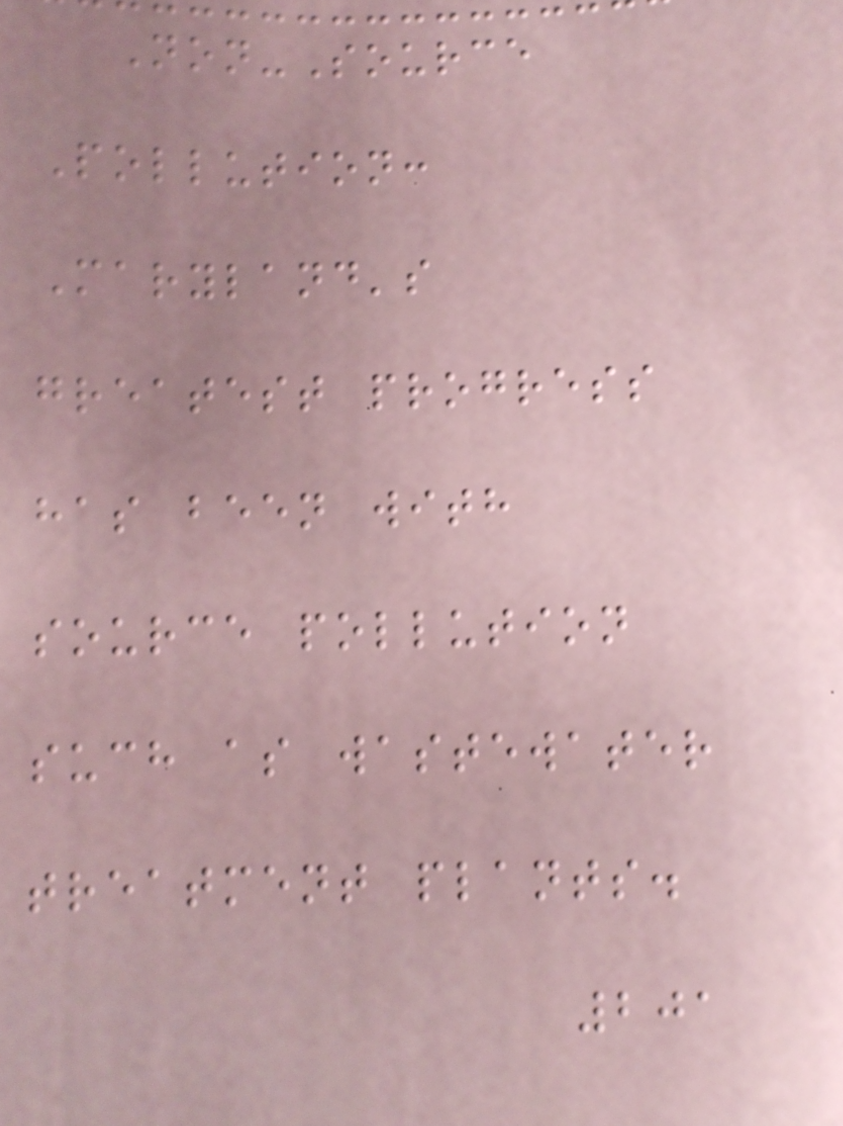Non-Source
Pollution:
Maryland's
greatest progress
has been with
source pollution
such as wastewater
treatment plants.
201
